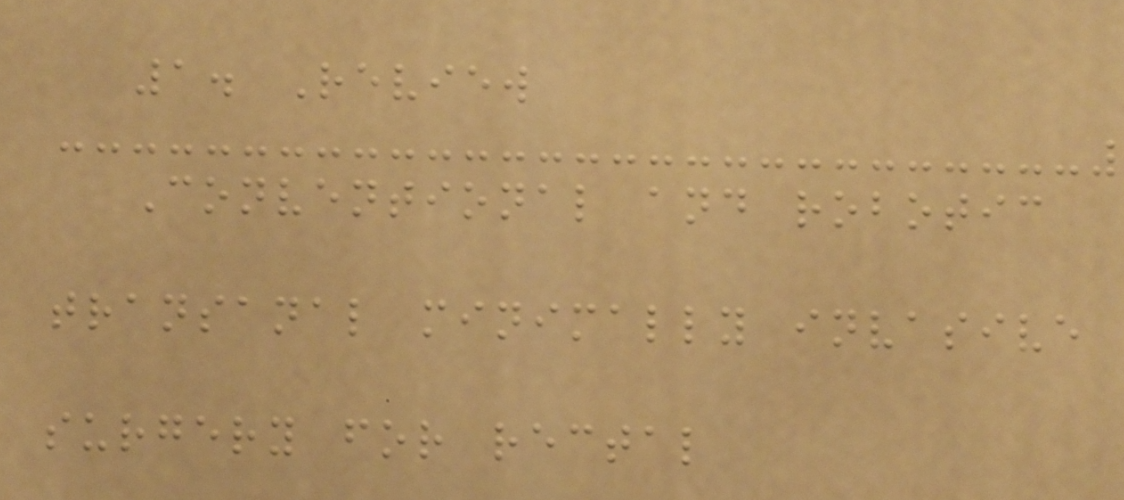1. Review
Conventional and robotic
transanal minimally invasive
surgery for rectal
